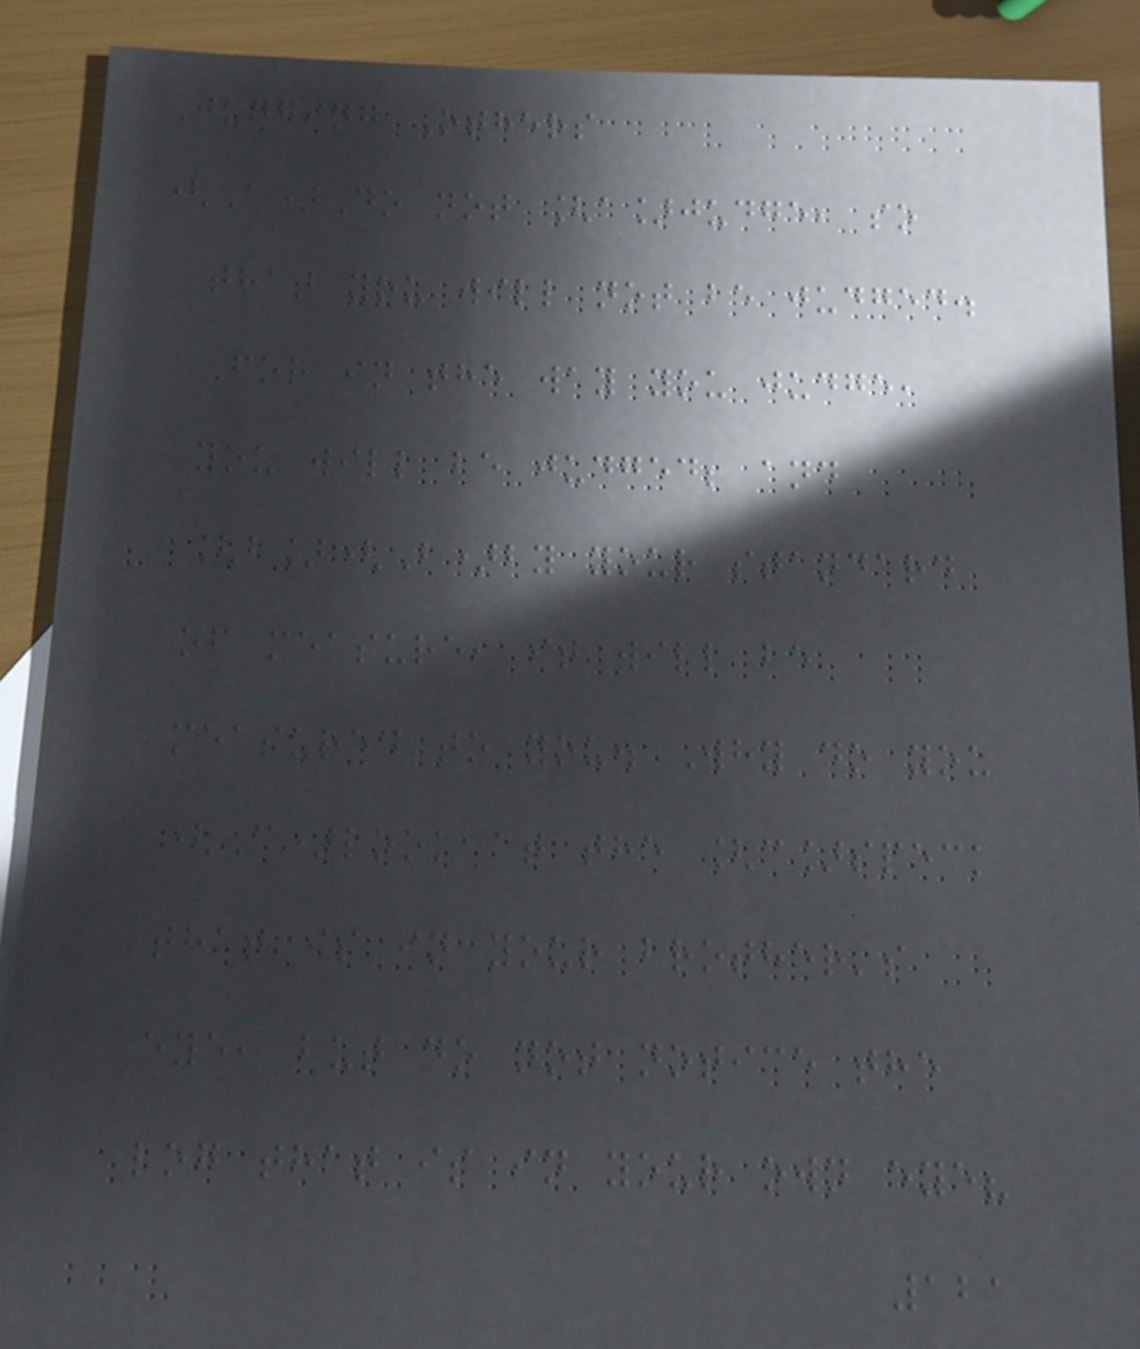Judging Others
(A)Do not [a]judge, so
that you will not be judged.
For in the way you judge,
you will be judged; and
[b](B)by your standard
of measure, it will be
measured to you. Why do you
(C)look at the [c]speck
that is in your brother's
eye, but do not notice the
log that is in your own eye?
121
